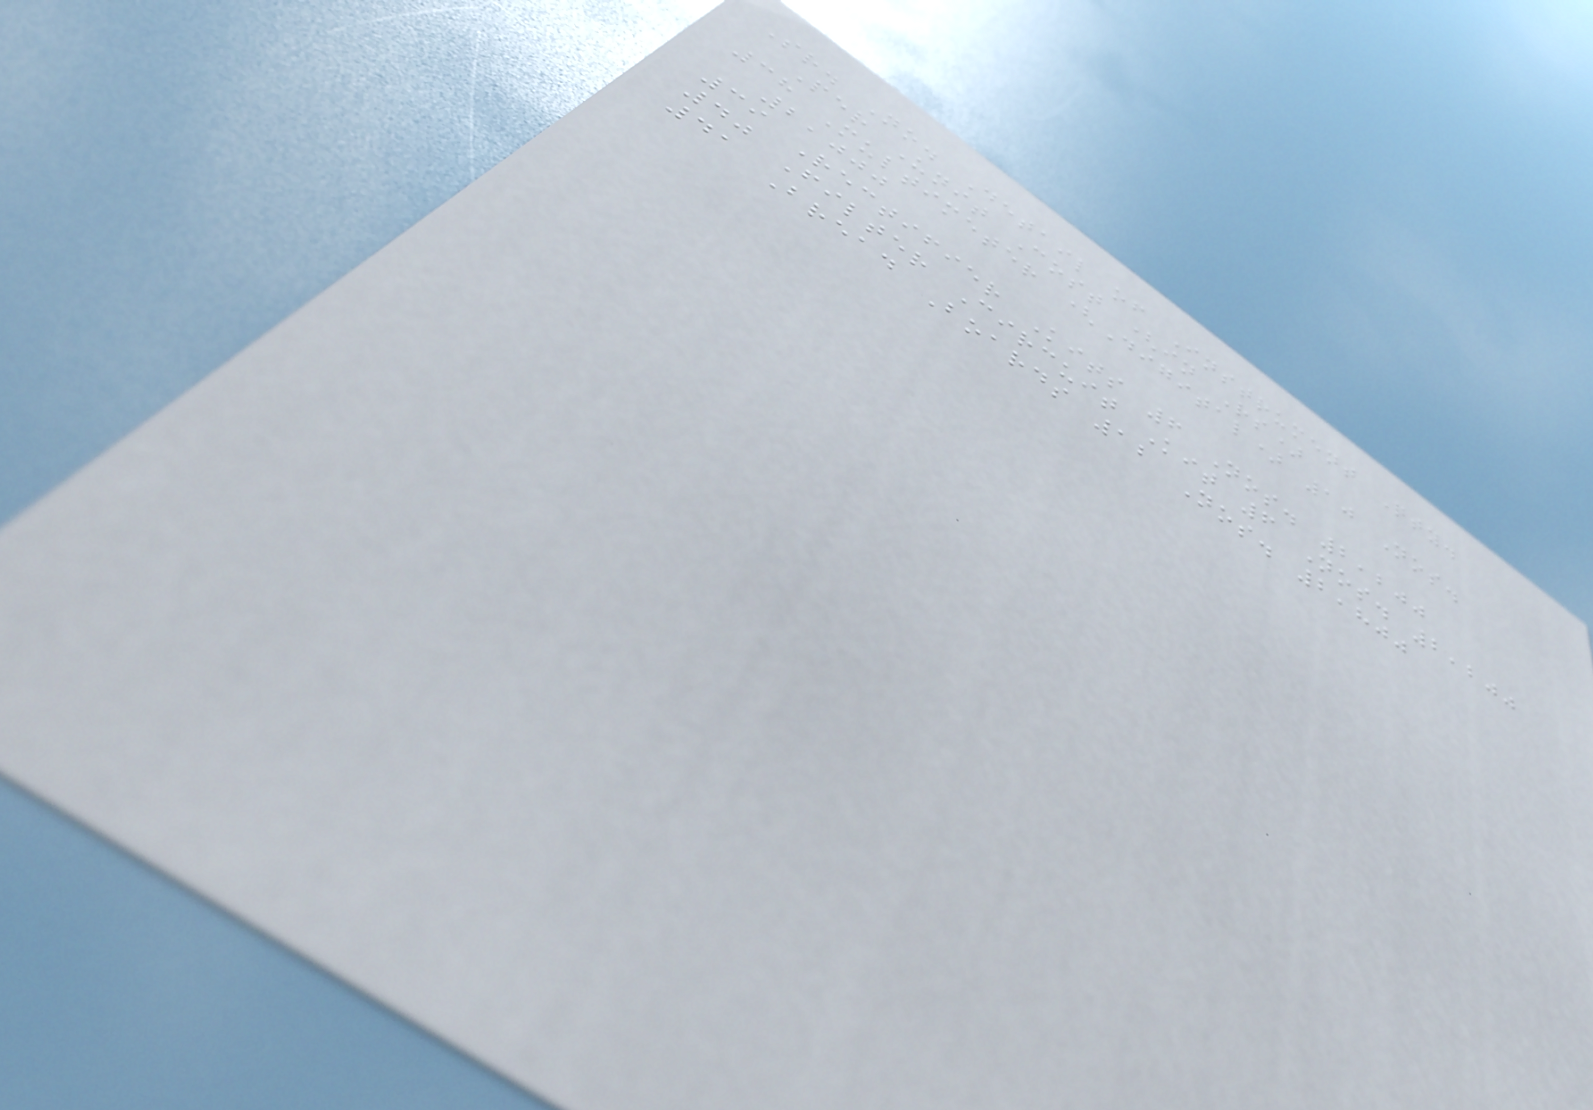Sr. No. Detail of Instrument Qty.
Per Unit Cost (in Rs)
38 Multimeter (Digital) 10 Nos.
2,000
39 Rectifier Kits 6 Nos. 2,200
40 Filter Circuit Kit 6 Nos. 2,200
41 Bread Boards 12 Nos. 2,800
